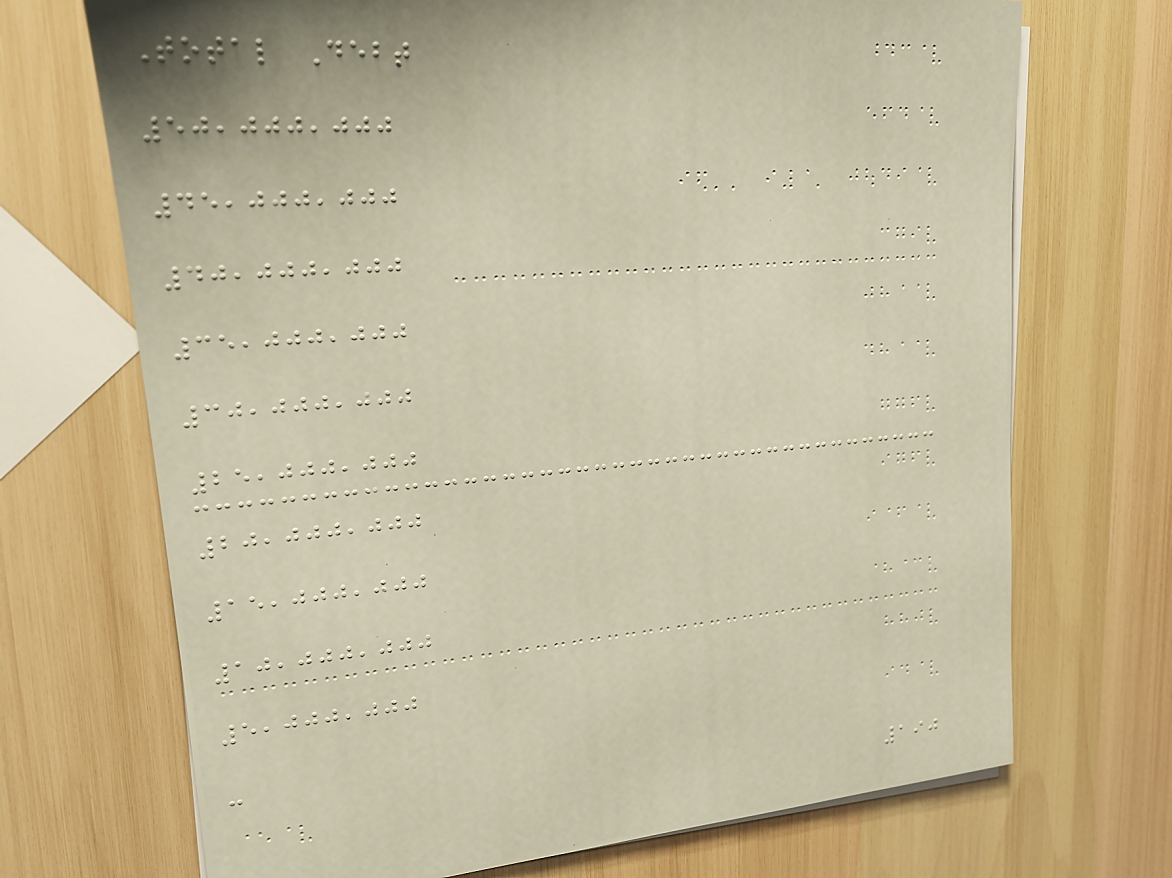Total Debt
50,000,000
45,000,000
40,000,000
35,000,000
30,000,000
25,000,000
20,000,000
15,000,000
10,000,000
5,000,000
-
190
